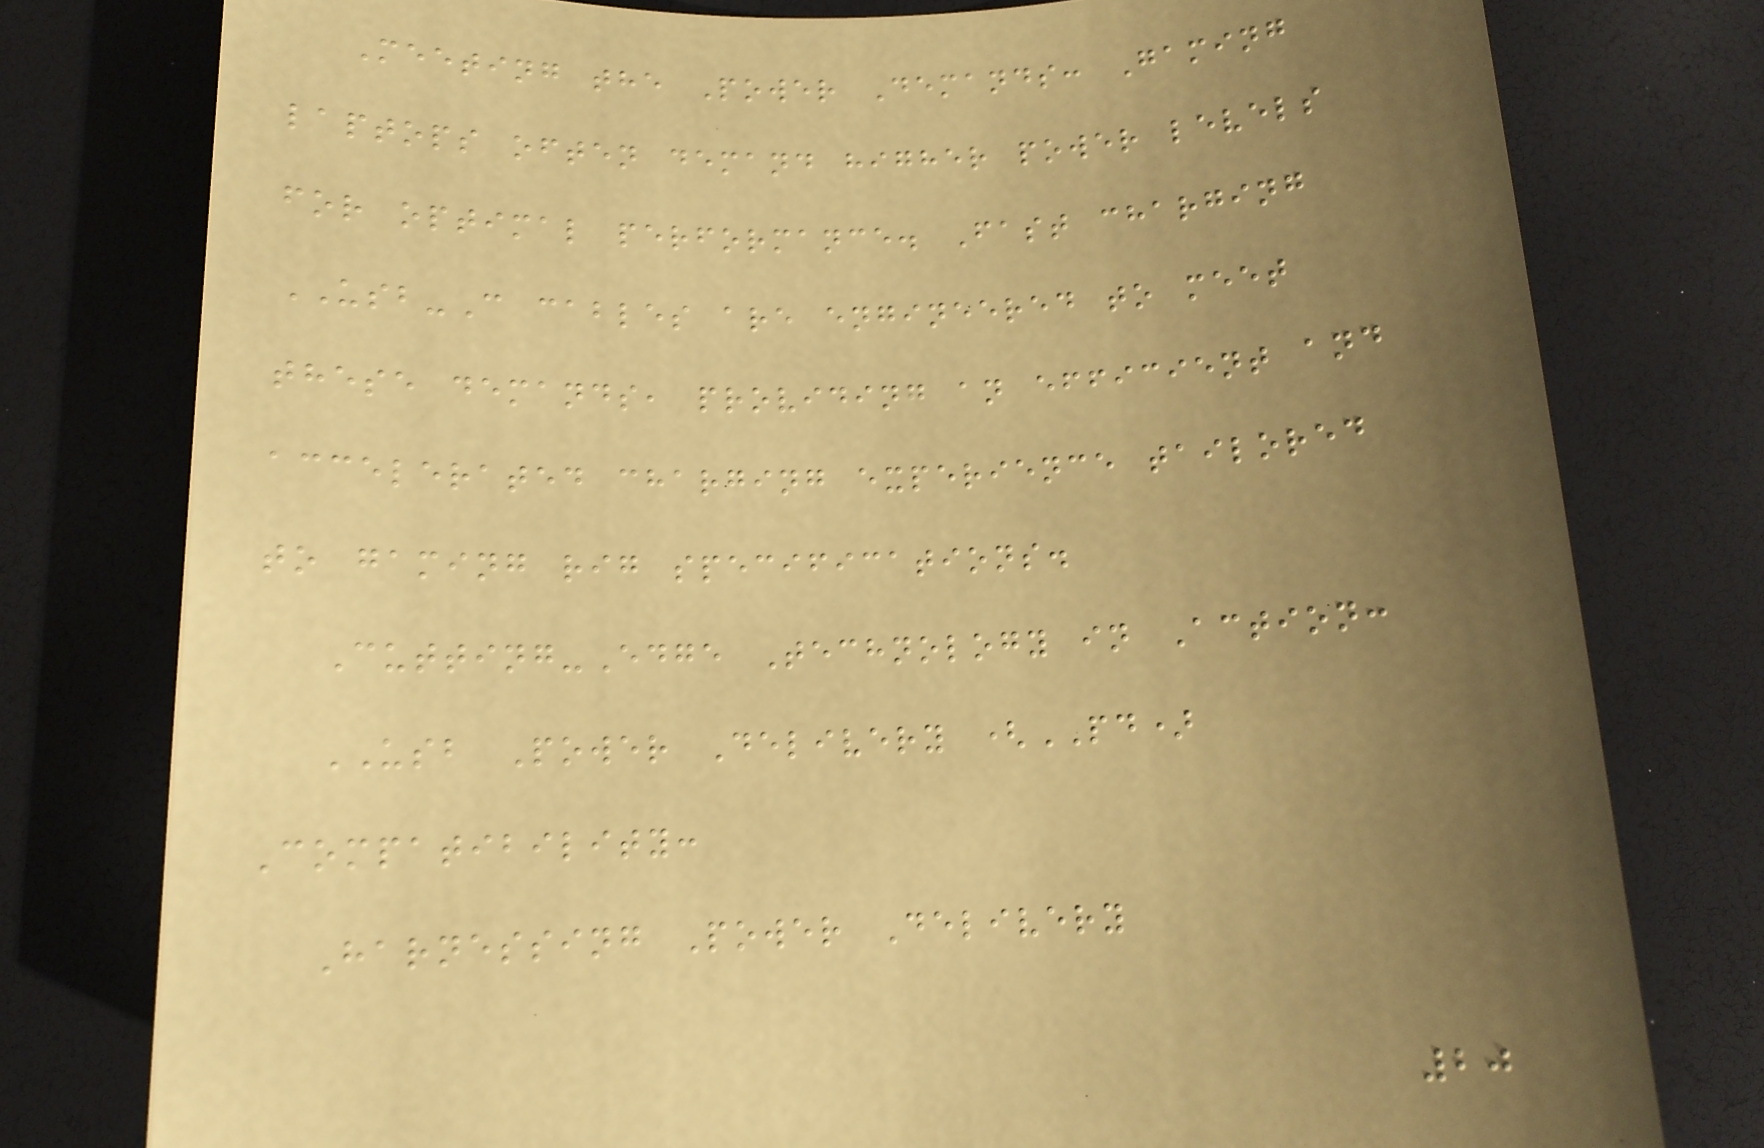Meeting the Power Demands: Gaming
laptops often demand higher power levels
for optimal performance. Fast charging
USB-C cables are engineered to meet
these demands, providing an efficient and
accelerated charging experience tailored
to gaming rig specifications.
Cutting-Edge Technology in Action:
USB Power Delivery (PD)
Compatibility:
Harnessing Power Delivery
20
